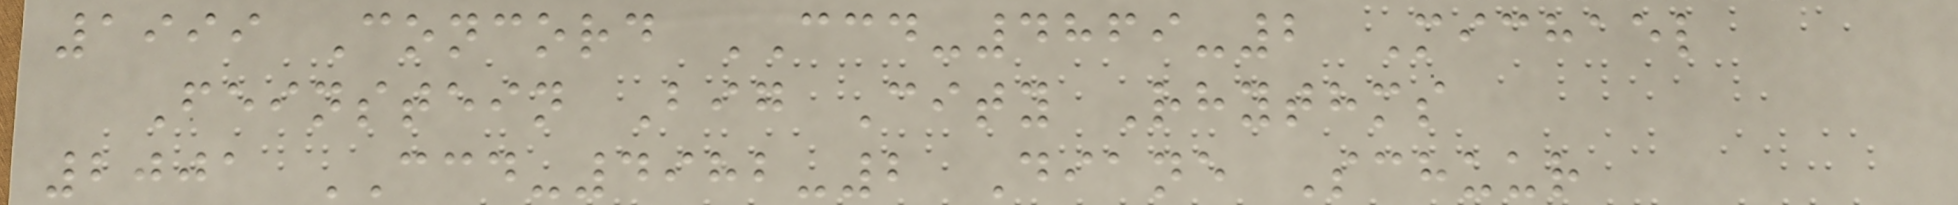1999 Concord CCD-4869-2 Michael
Feinstein Big City Rhythms
2001 CCD-4982-2 Diane Schuur
